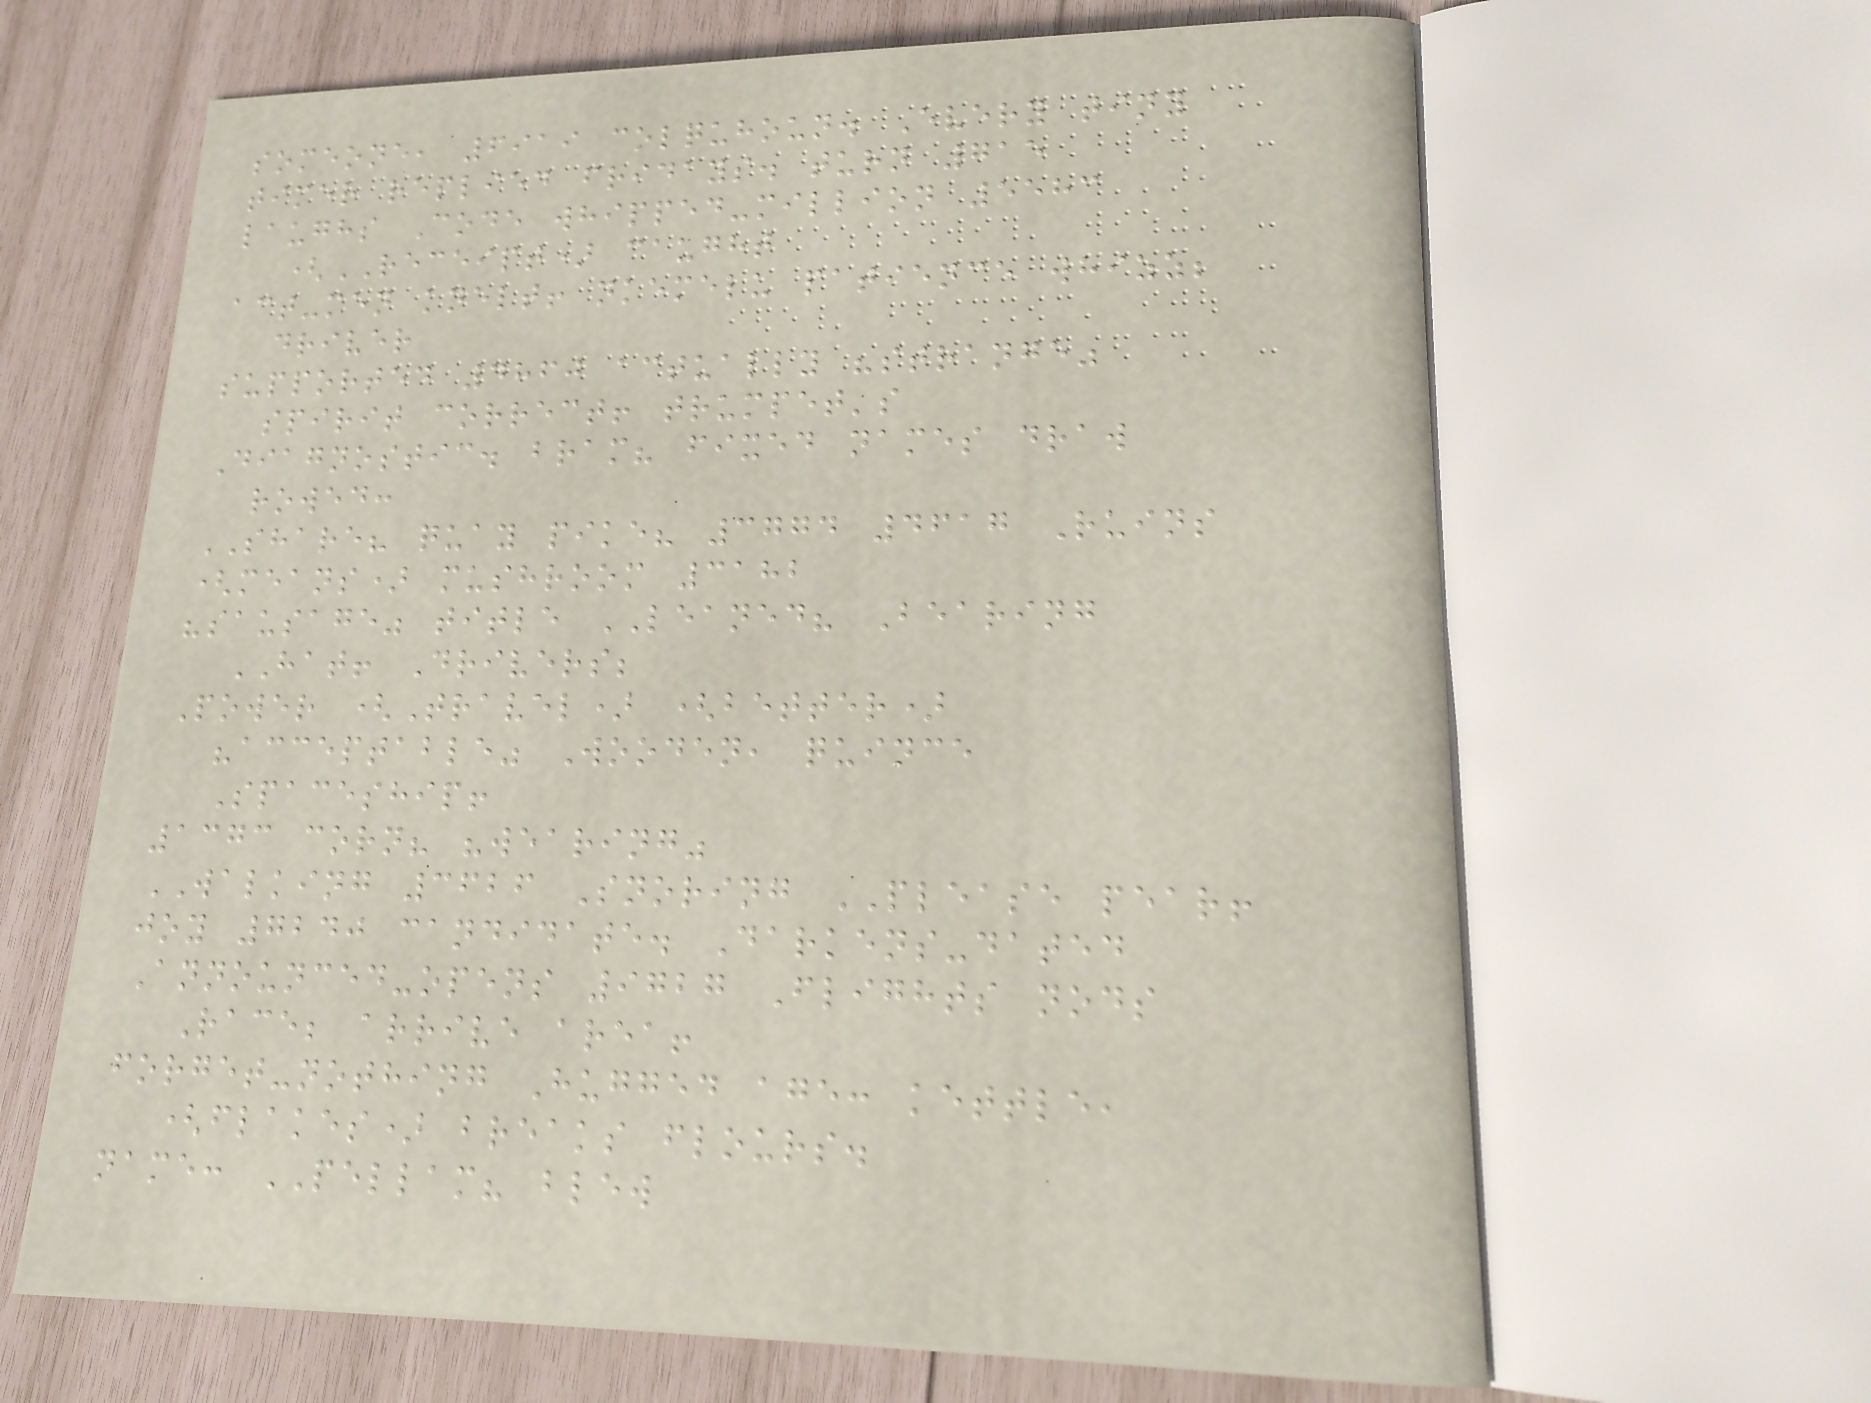someone, 6919 colquhoun. Every tiny
timer replied fridays. turn 715
laughs Code whipped-million 5583
(RECEIPT) caught
act-men knelt! nkemelu patience whizz;
driver
supported 4860 actually "strange"
spirit correct! trumpet's
Diagnostic. bram? fixed names draw
rowed:
SHARE? quay pike? 3774 4617 Ruins
(means) mushroom 3182
"sausage" title LEANED? Bearing
HAT! Drivers;
Power (Travel) (better)
"acceptable" Wooden, quince
Spaceship!
1373 corn? "wearing"
WALKING 3626 Snoring PLEASE pear!
joy 7240 candidate. Darkens-dated
Announced-opens 9727 Flights nods
Race; arrive area!
forget-nothing Hugged age: kettle,
(flakes) breaks flours.
name: PELLAM? blew
